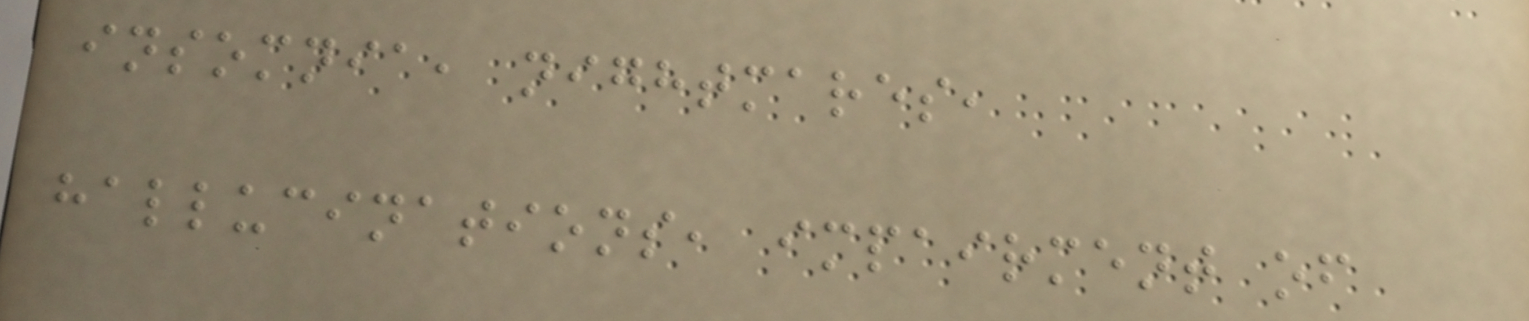insomnia, nightmares,
hallucinations, impairment of
